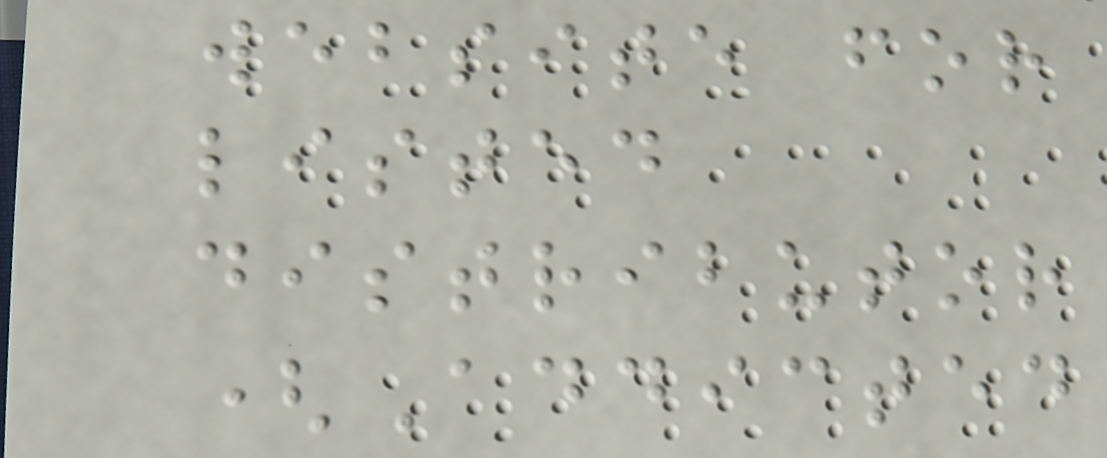website for
listed
distributor
(Addicted
